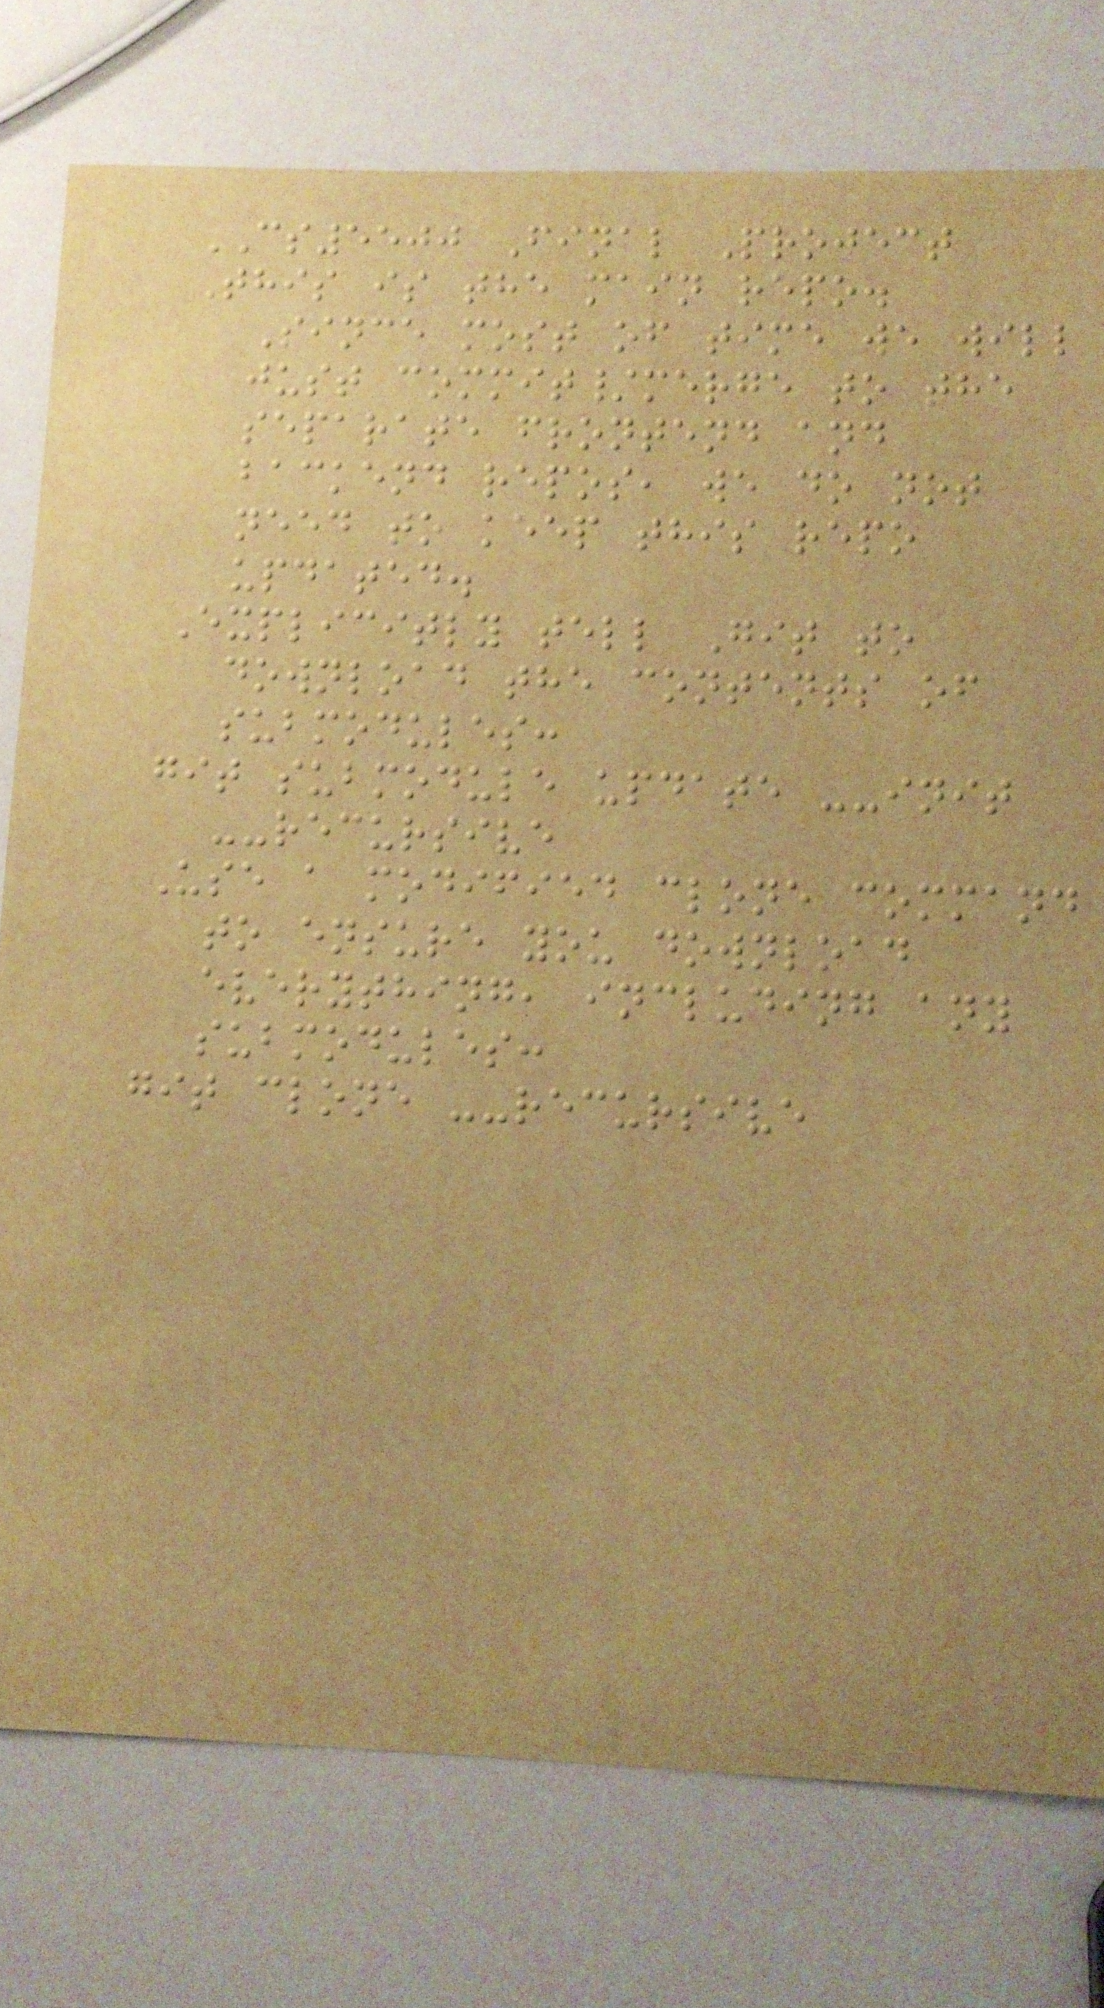CS5500 Final Project
This is the main repo.
Since most of time we will
just commit/merge to the
separate frontend and
backend repos, we do not
need to keep this repo
updated.
Explicitly tell Git to
download the contents of
submodules:
git submodule update --init
--recursive
Use a modified clone command
to ensure you download
everything, including any
submodules:
git clone --recursive
